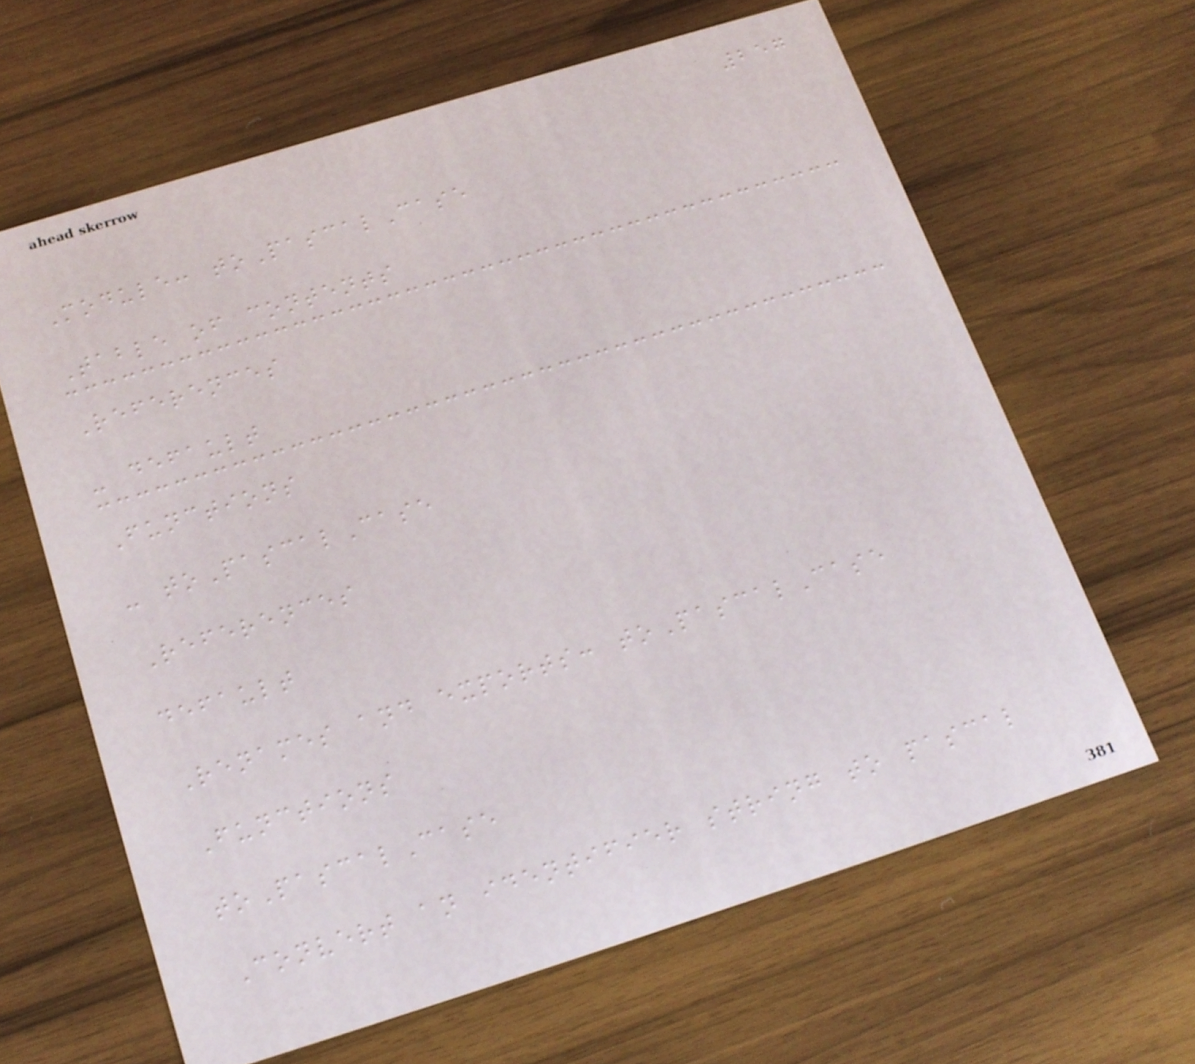257
Module: toPascalCase
Table of contents
References
- default
Functions
- toPascalCase
References
default
Renames and exports: toPascalCase
Functions
toPascalCase
Convert an identifier string to pascal
